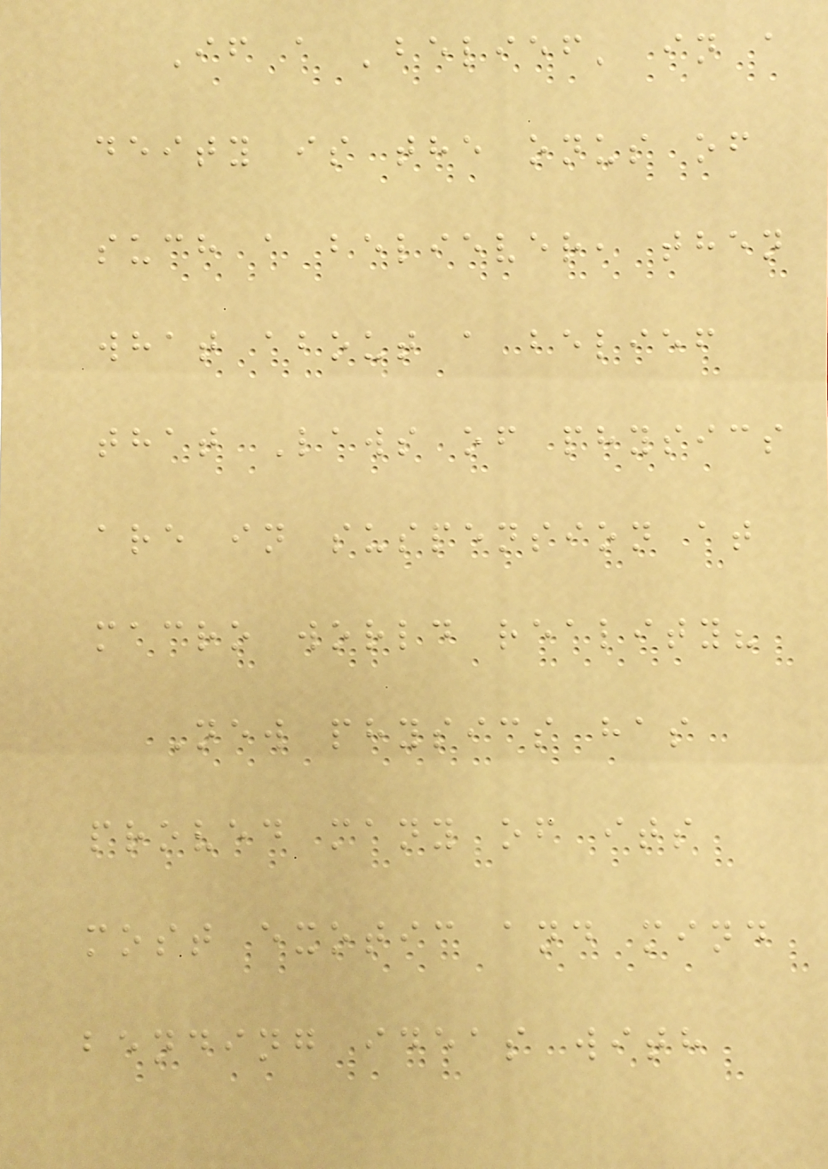If a 'belief' in a
deity is the onus of
such a believer, then
what about a belief
that Laws of physics
are in suspension at
macro world reality?
New physics has
proved many of its
most exotic and mind
bending ideas with
